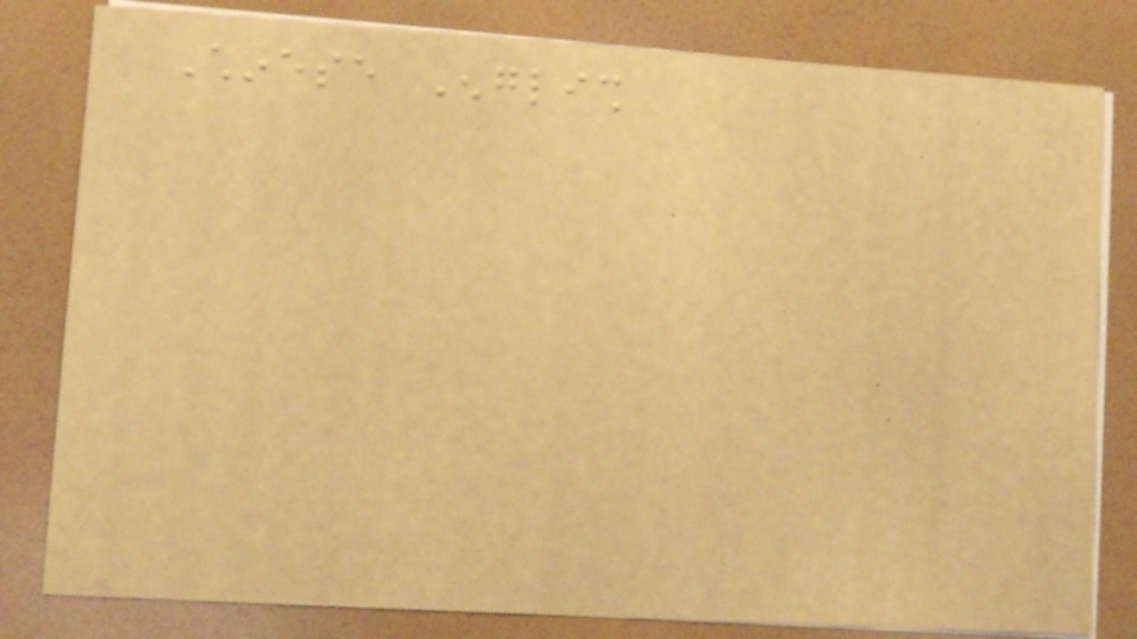Chinese English
